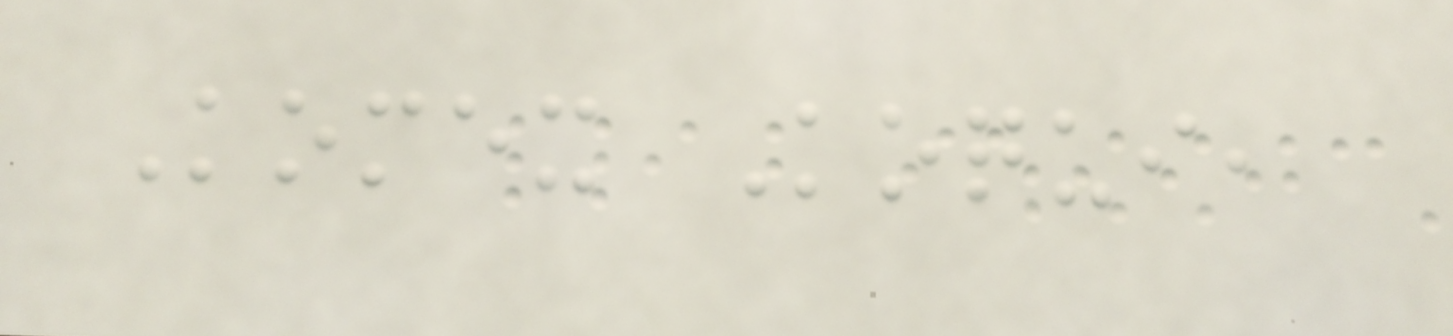Komex Koqui,
